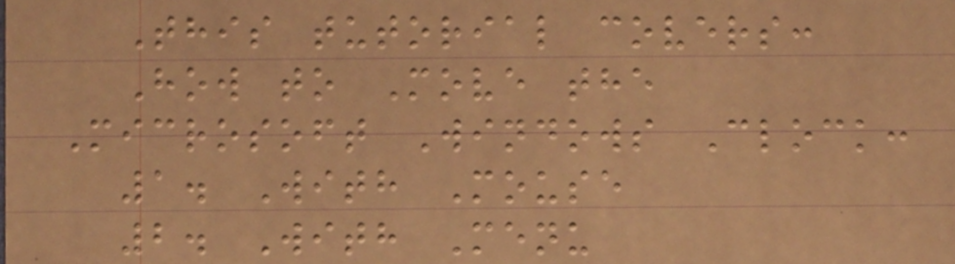This tutorial covers:
How to Move the
Microsoft Windows Clock:
1. With Mouse
2. With Menu
